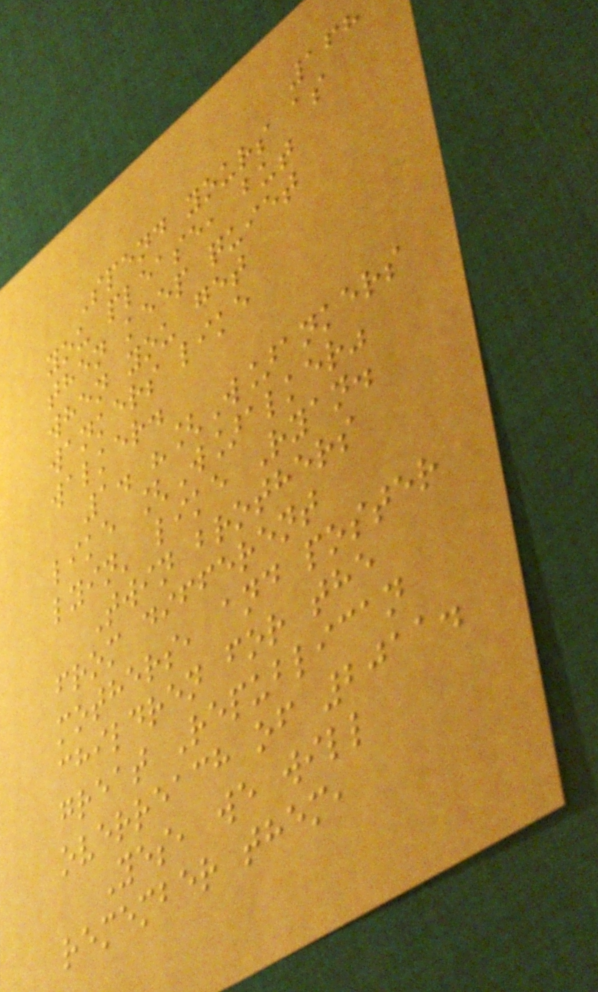168
Spend yours as
you please, but
then keep quiet
when you get
wankers like
walker.
1. "[W]ankers
like [W]alker"
lyin' like Ryan.
Twin brothers
from different
mothers, and poster
children for the
great Republican
overreach of 2011.
Yes, we will
remember them,
